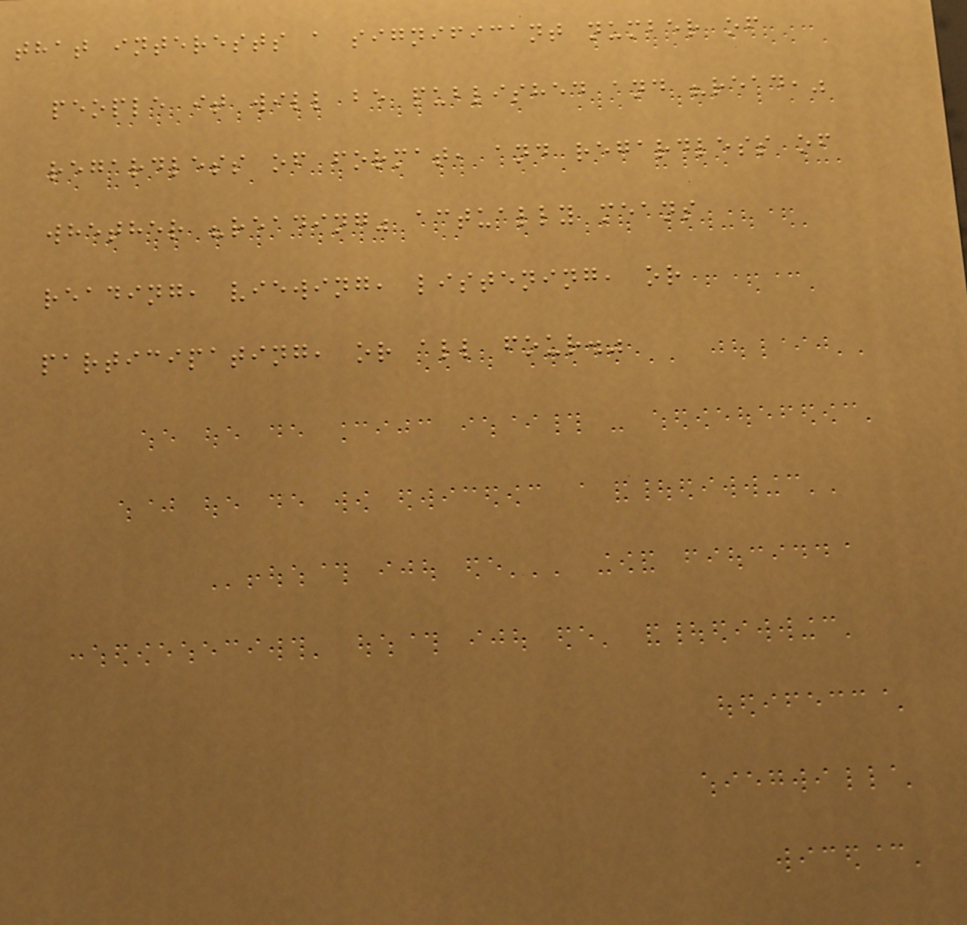that interests a significant number of
people it will be published and "read,"
regardless of format, and regardless of
whether "reading" actually means
reading, viewing, listening, or
participating, or all four."
